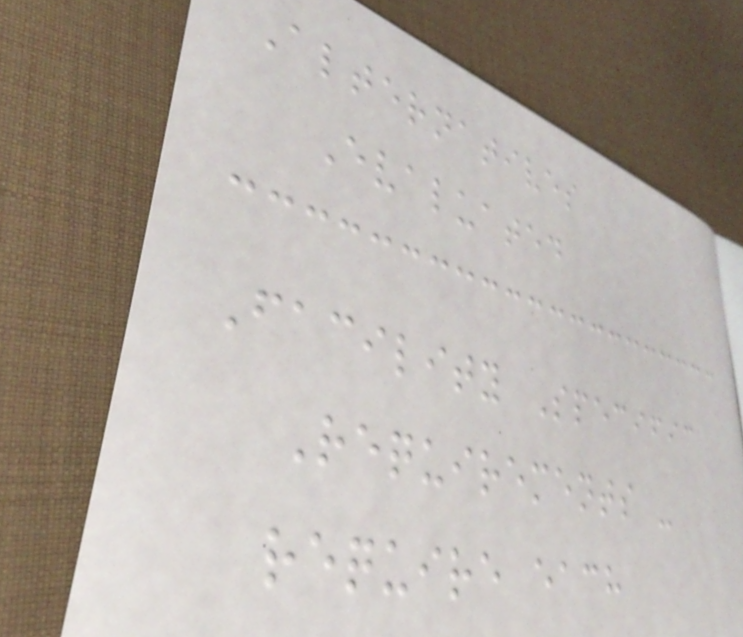Alternatives
Evaluated
Facility Specific
Requirements -
require each
